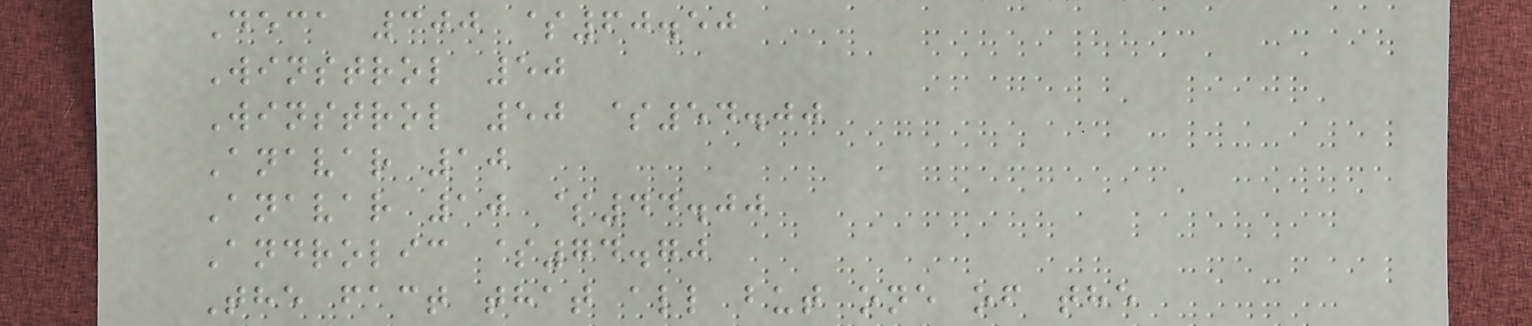Deca 300 $60.50
Winstrol 50
Winstrol 50 $54.00
Anavar 10
Anavar 10 $44.00
Androlic $74.70
The fact that all but one of the
